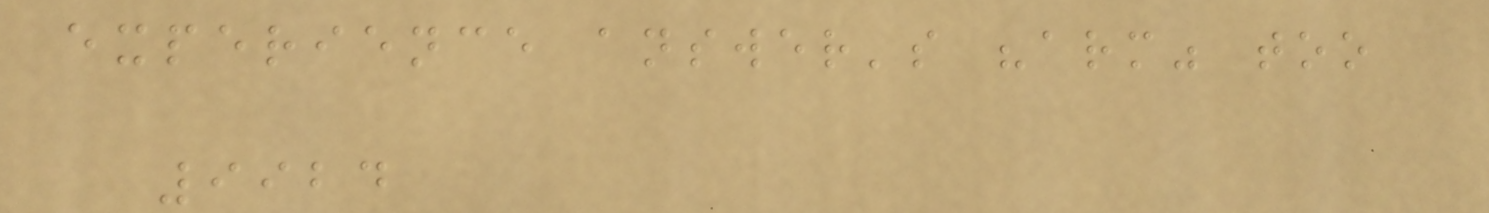experience answer's "arm" too
9924
